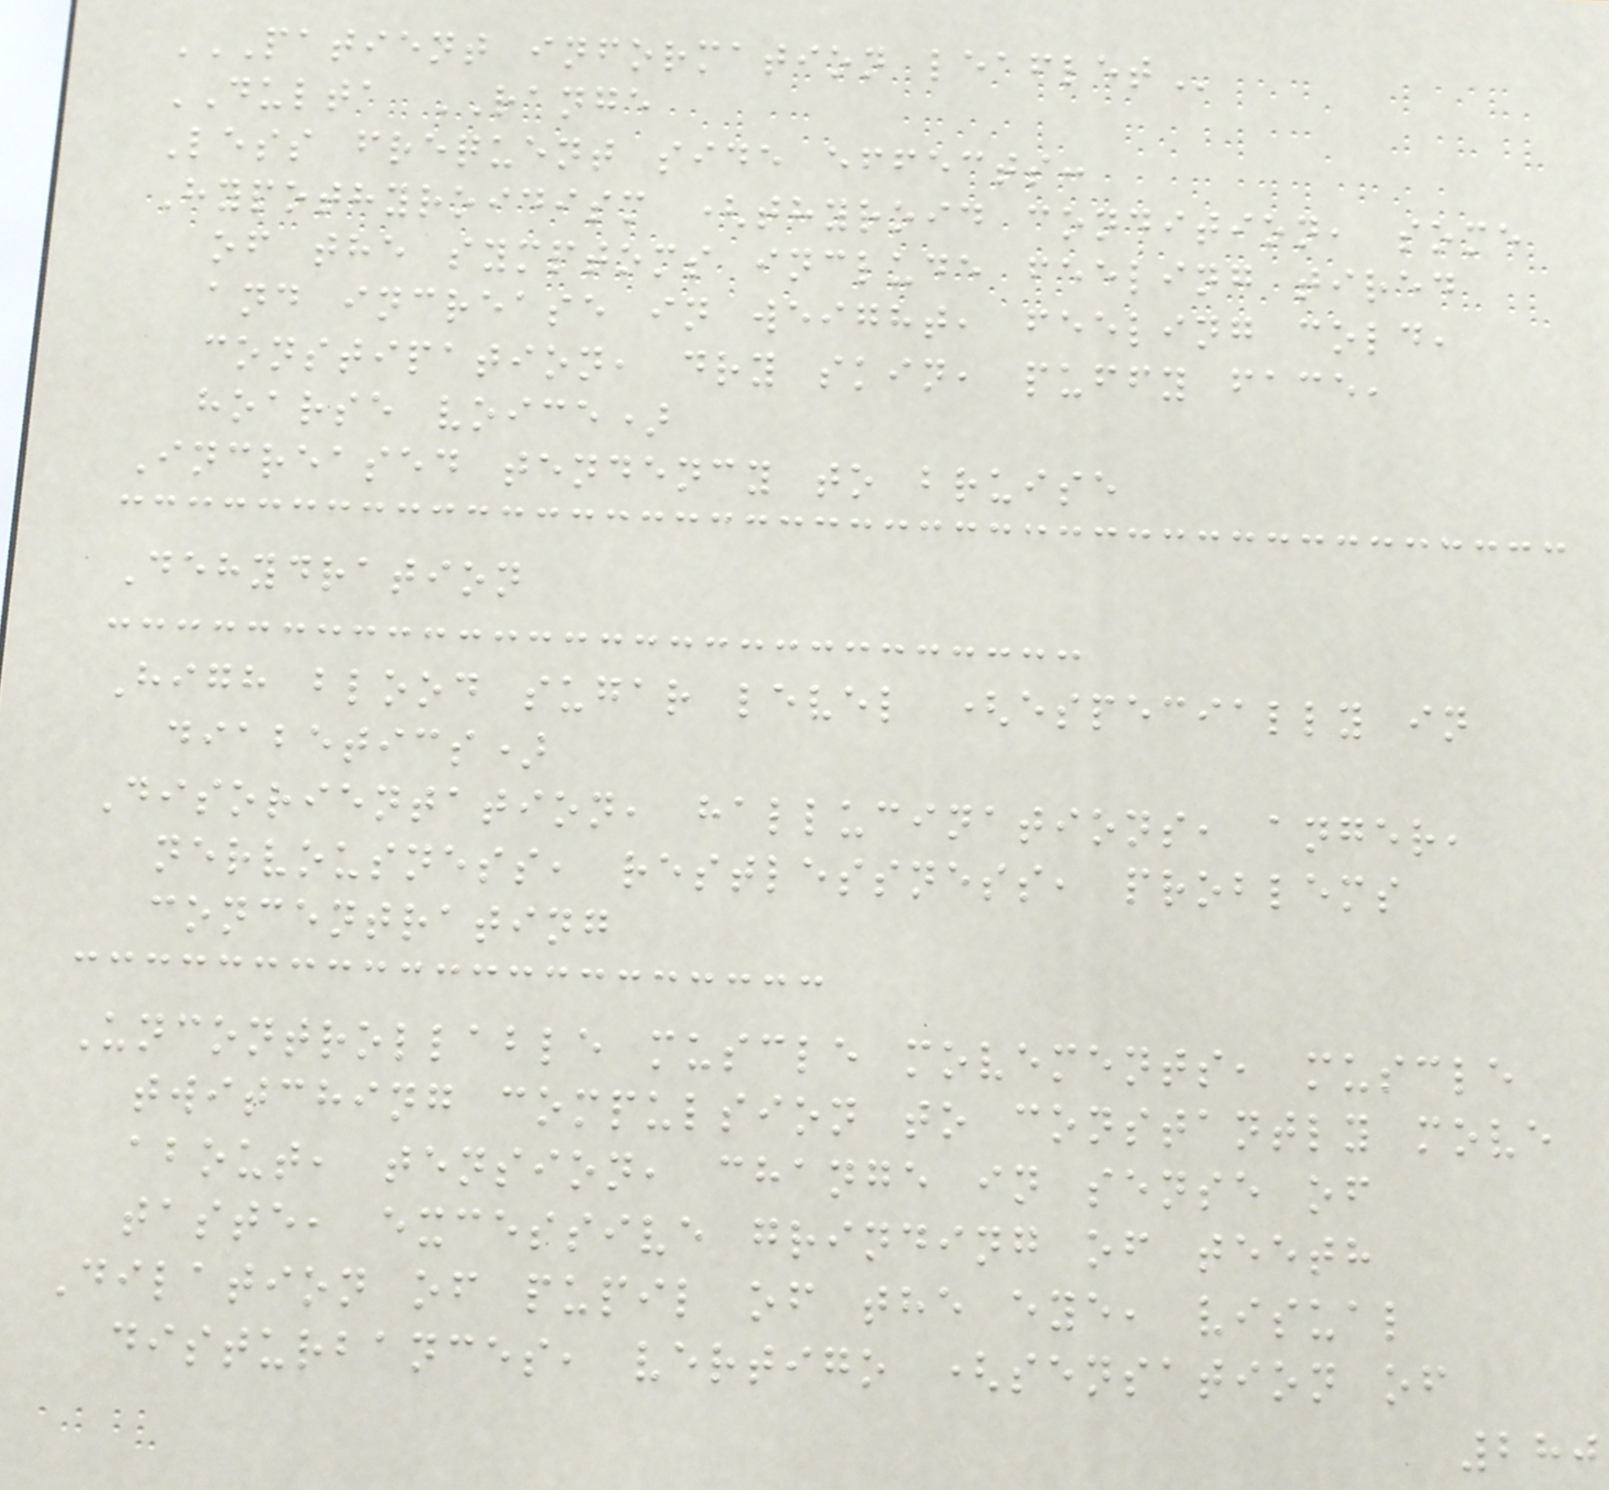PATIENT INFORMATION LEAFLET
DULTA RANGE
Less frequent side effects:
Hypothyroidism (thyroid condition, some
of the symptoms include feeling tired
and increase in weight, feeling cold,
constipation, dry skin, puffy face,
hoarse voice)
Increased tendency to bruise
Dehydration
High blood sugar level (especially in
diabetics)
Disorientation, hallucinations, anger,
nervousness, restlessness, problems
concentrating
Uncontrollable muscle movements, muscle
twitching compulsion to constantly move
about, tension, change in sense of
taste, excessive grinding of teeth
Dilation of pupil of the eye, visual
disturbances, vertigo (sensation of
280
